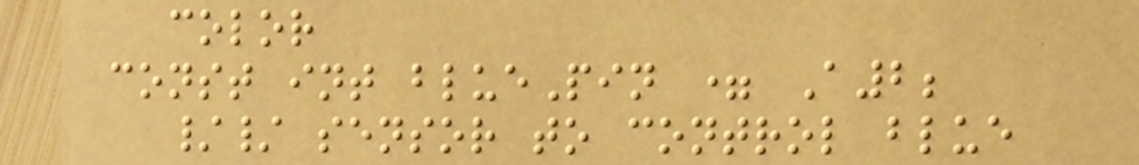color
const int bluePin = A2;
// sensor to control blue
